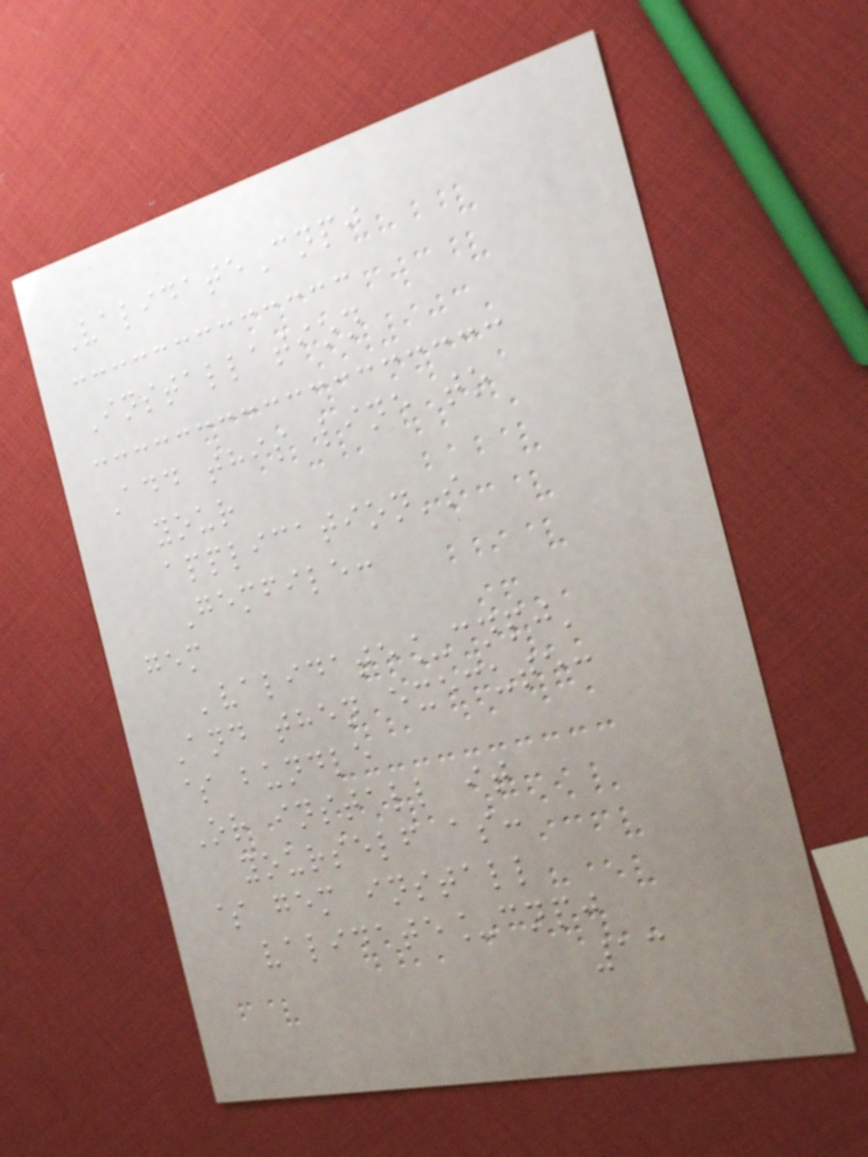ValidateCnpj
Installation
Add this line to
your
application's
Gemfile:
gem
'validate_cnpj'
And then execute:
$ bundle
Or install it
yourself as:
$ gem install
validate_cnpj
13
